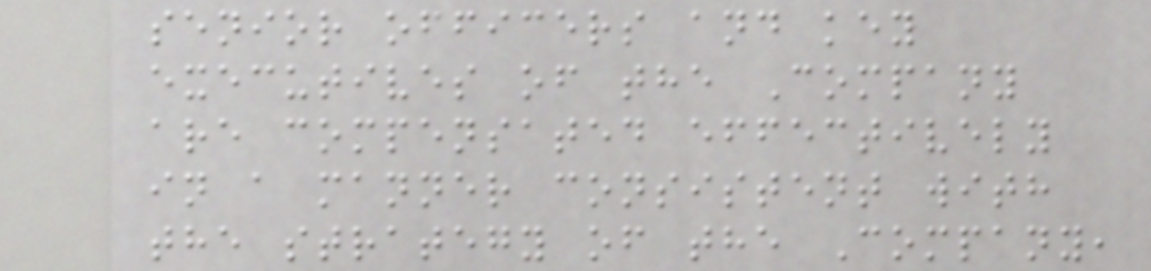senior officers and key
executives of the Company
are compensated effectively
in a manner consistent with
the strategy of the Company,
